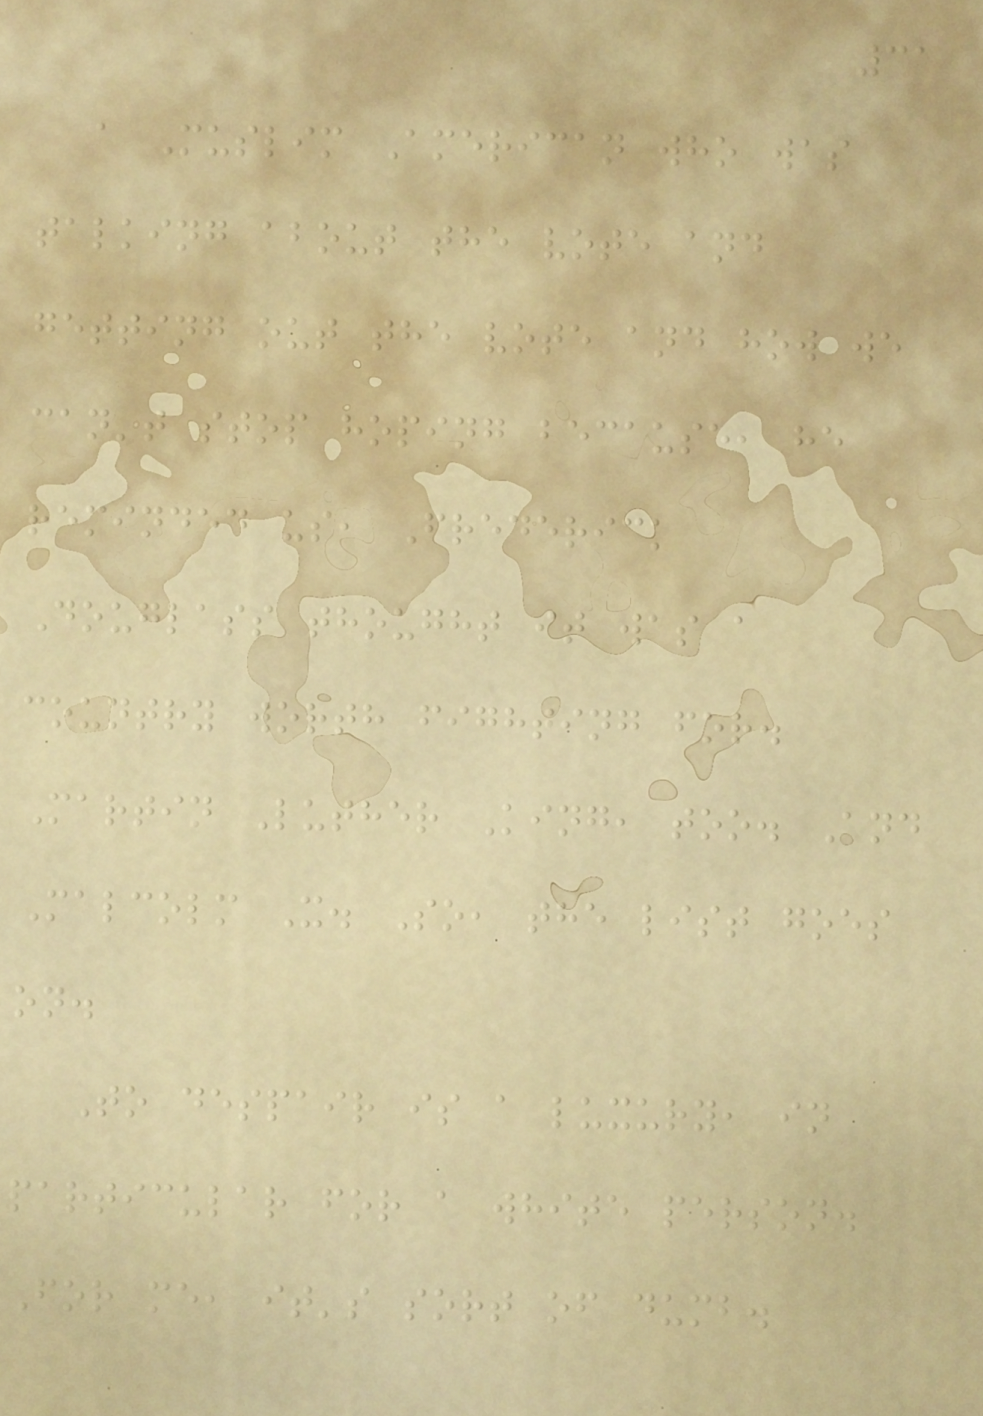31
a Muslim American who was
talking about the vote and
getting out the vote and how we
can't stop hoping because, he
reminded us, Frederick
Douglass thought it was a
country worth fighting for.
Martin Luther King, too. And
Malcolm X. So, the list goes
on.
To despair is a luxury, in
particular for a white person.
For me, it's sort of dumb.
